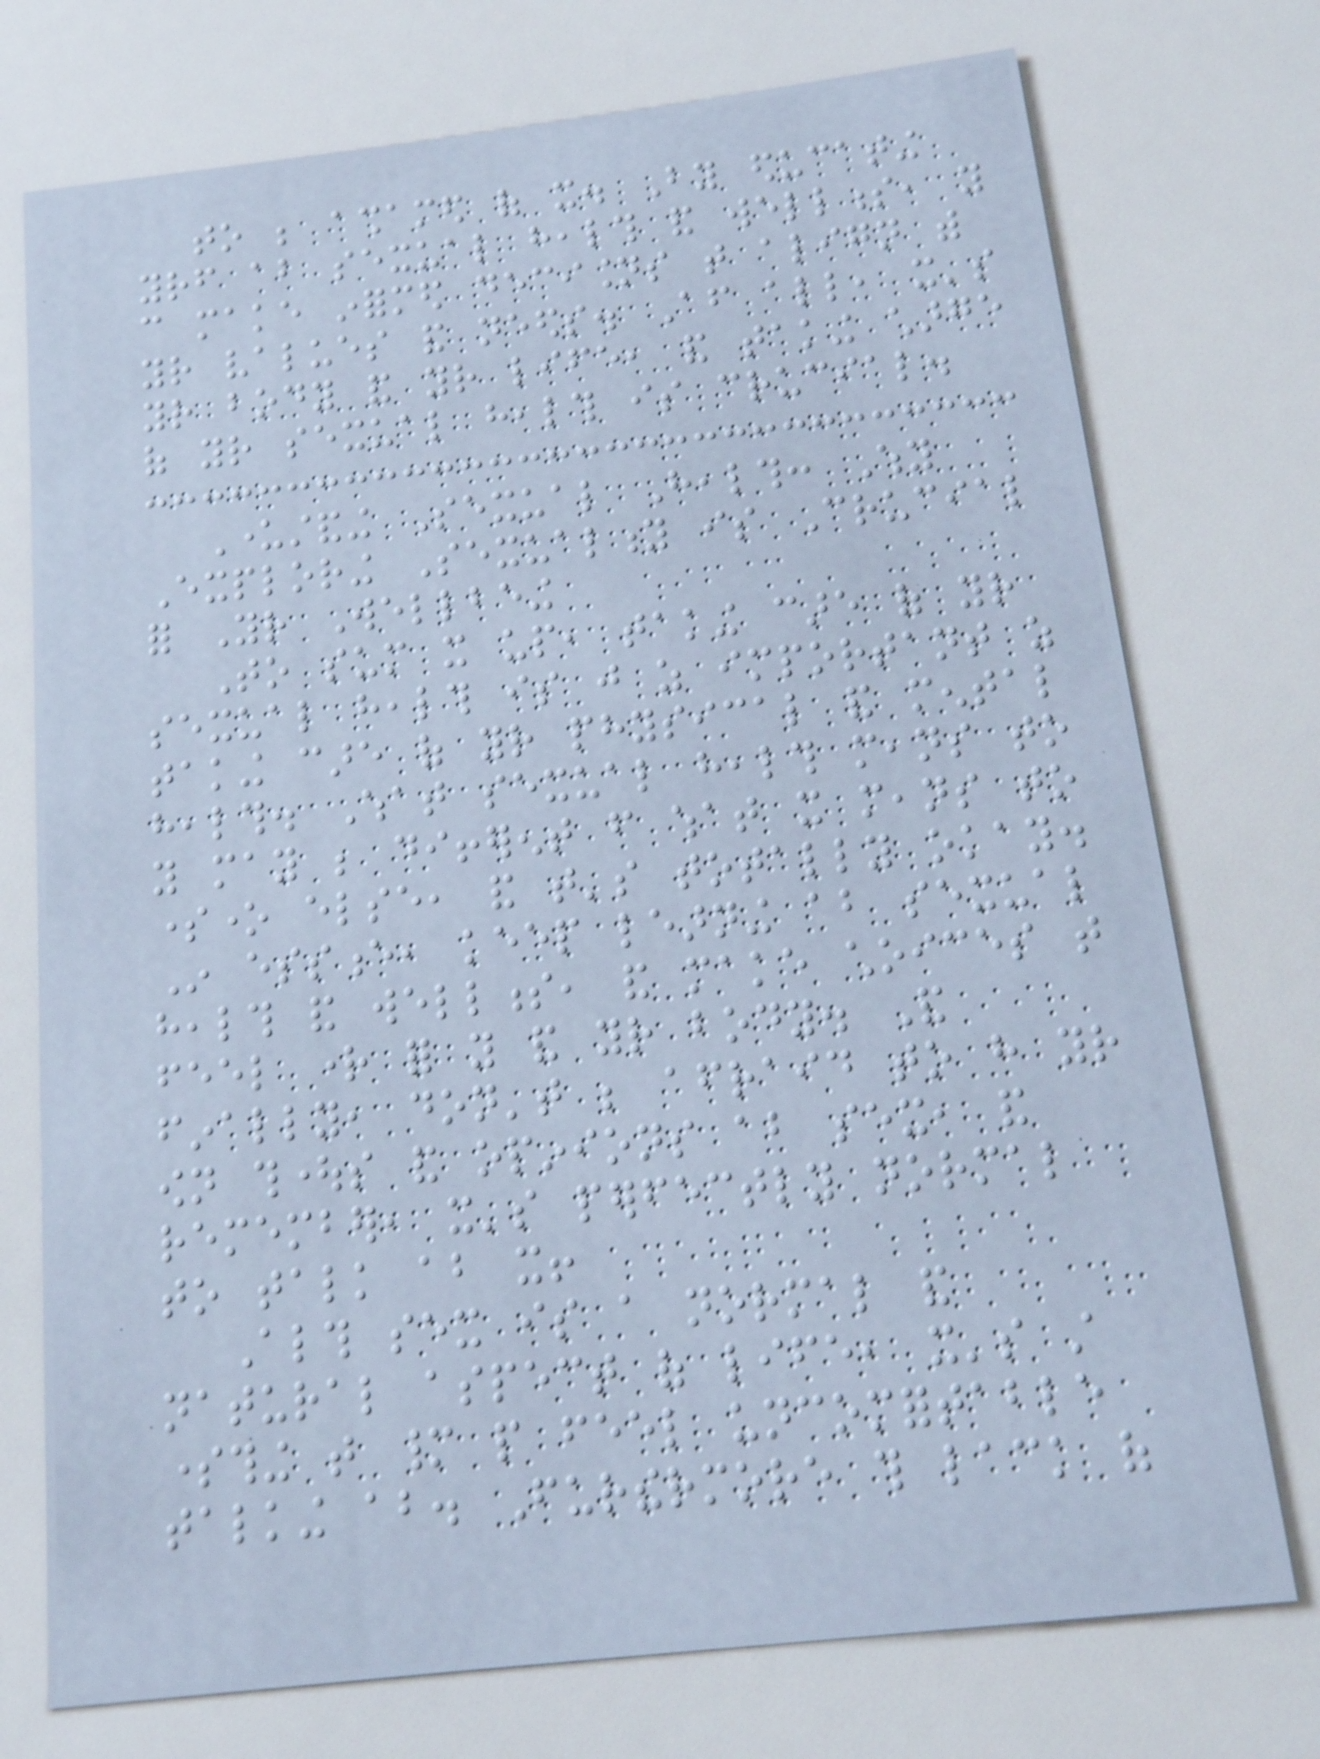to be ashamed of it. By educating
yourself about sexual health and wellness, you
can make informed decisions that align with
your values and needs. After all, it's
your body and your life, and taking charge
of your sexual health is crucial.
Understanding Sexual Health: Why
Exploring Sexuality is Crucial
for Your Wellbeing
To sum it up, taking care of your
sexual health is just as important as
taking care of your physical and mental
health. What sexual health means to
you may be different from what it means to
someone else, and that's totally okay.
In essence, keep learning about sexual
health and wellness, and make choices that
feel right for you and your body. And
finally, don't be afraid to have your
own thoughts and opinions about sex, and
remember, it's perfectly normal
to talk about it!
Although sex is a normal and
natural aspect of life, it's still
something that many people feel uncomfortable
talking about. Furthermore this lack of
